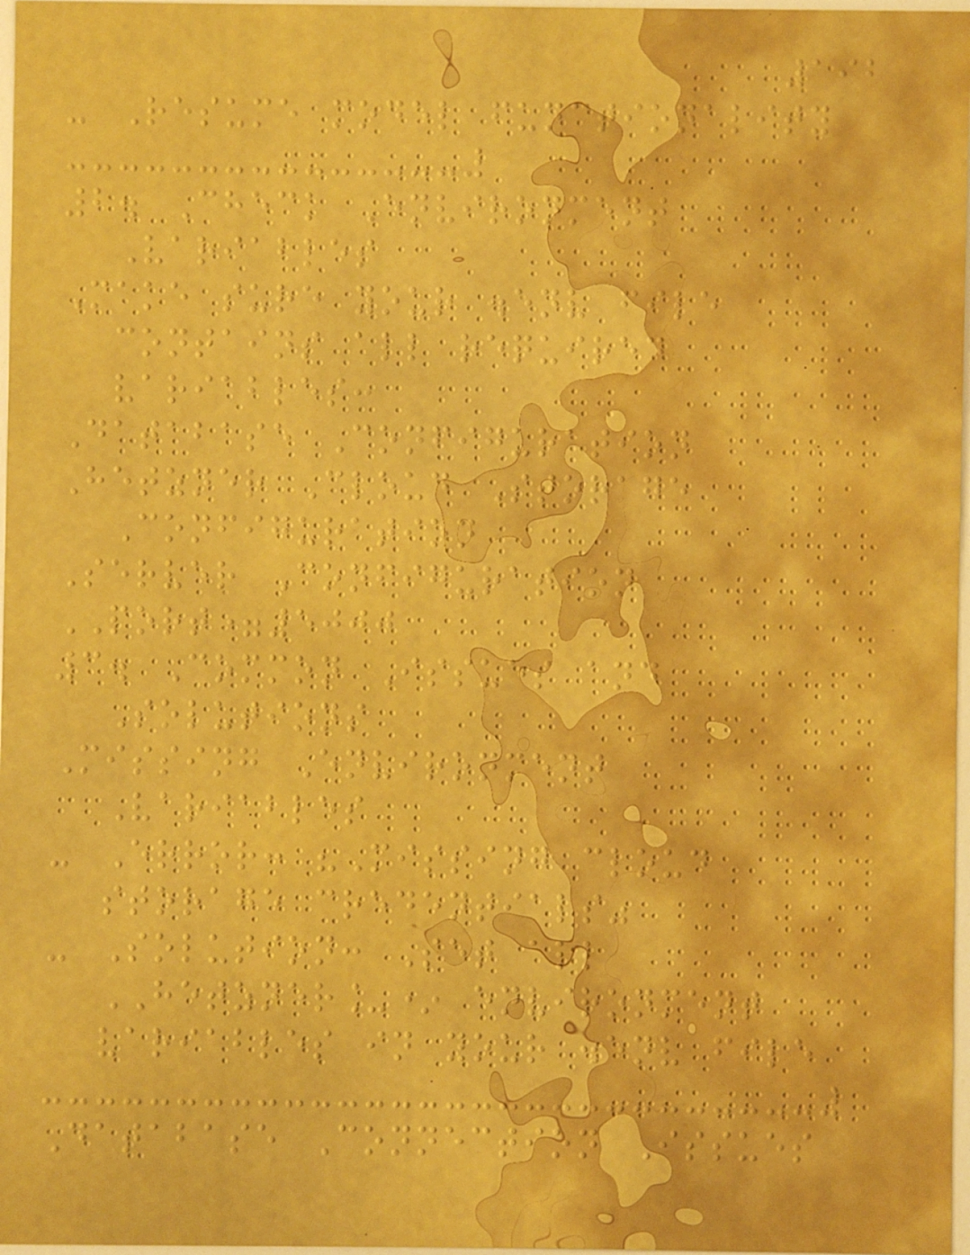192
- Resume model functionality
2. Check Environment
Variables
Make sure your .env file
contains all required
variables:
Database Configuration
Hetzner Cloud Storage
Configuration
Server Configuration
PORT=5000
3. Common Issues and
Solutions
Missing Environment
Variables
- Error: "Missing cloud
storage credentials"
- Solution: Set all
HETZNER_* environment
variables in your .env file
Database Connection Issues
